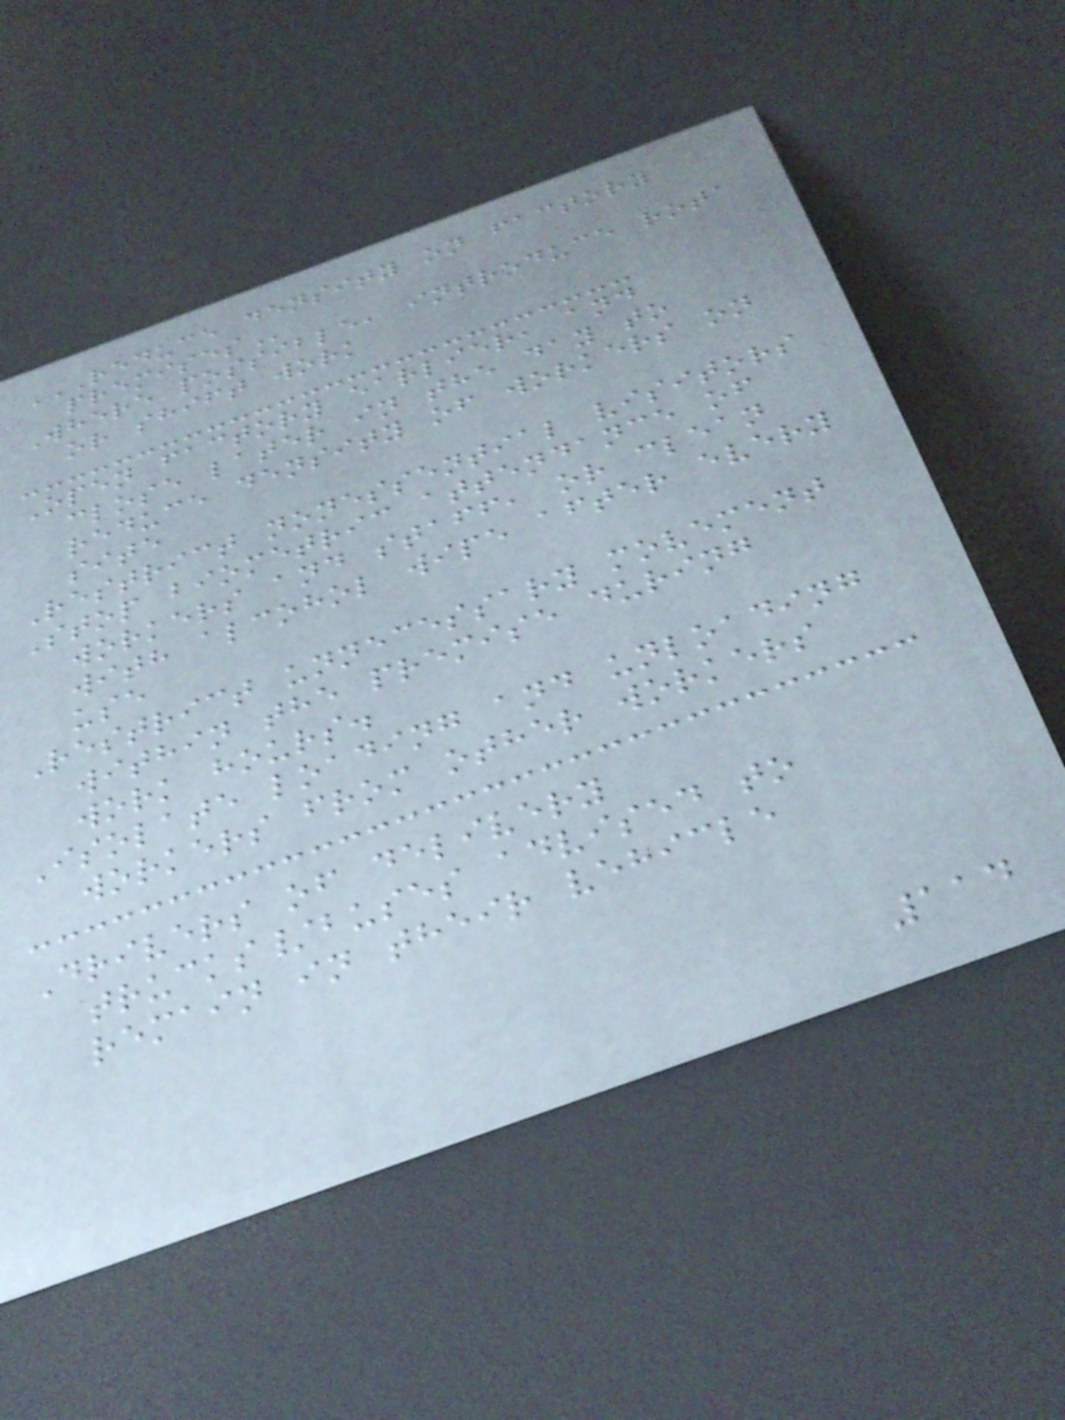REDUCE DENSITY ON FACTORY
PREMISES
Where possible, introduce rota
or shift work
Open factory earlier, and
close later in the day to
reduce density of workers on
site
Restrict nonessential visitors
Stop biometric attendance of
workers and staff, or clean
with alcohol wipe after every
use
Restrict unnecessary movement
within the premise during
work hours.
Isolate loading and unloading
workers from other workers
Drivers of delivery
trucks/buses advised to
remain in their vehicle
114
